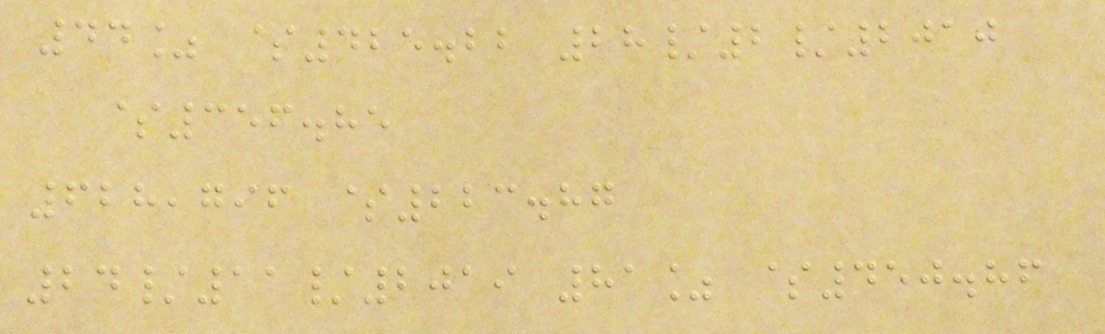44% $425.22 28/2/2010
$356.85
628,796 $223.87
24/11/2019 81% $450.86
